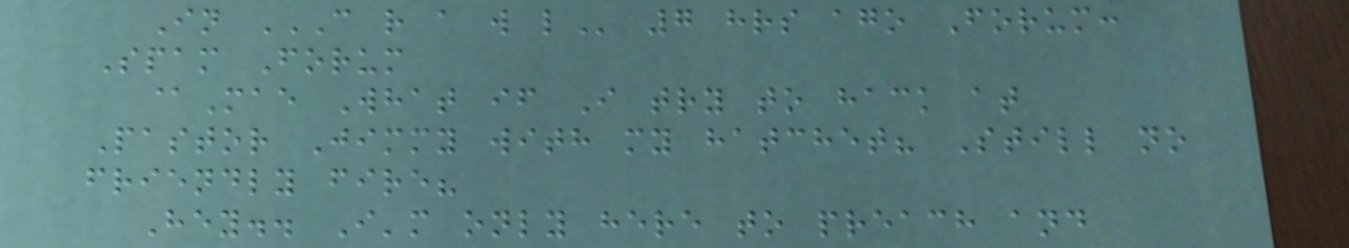In C R A W L 7 hrs ago Forum:
Spam Forum
@Mae What if I try to hack at
Pastor Jimmy with my hatchet? Still no
friendly fire?
Hey.. I'm only here to preach and
